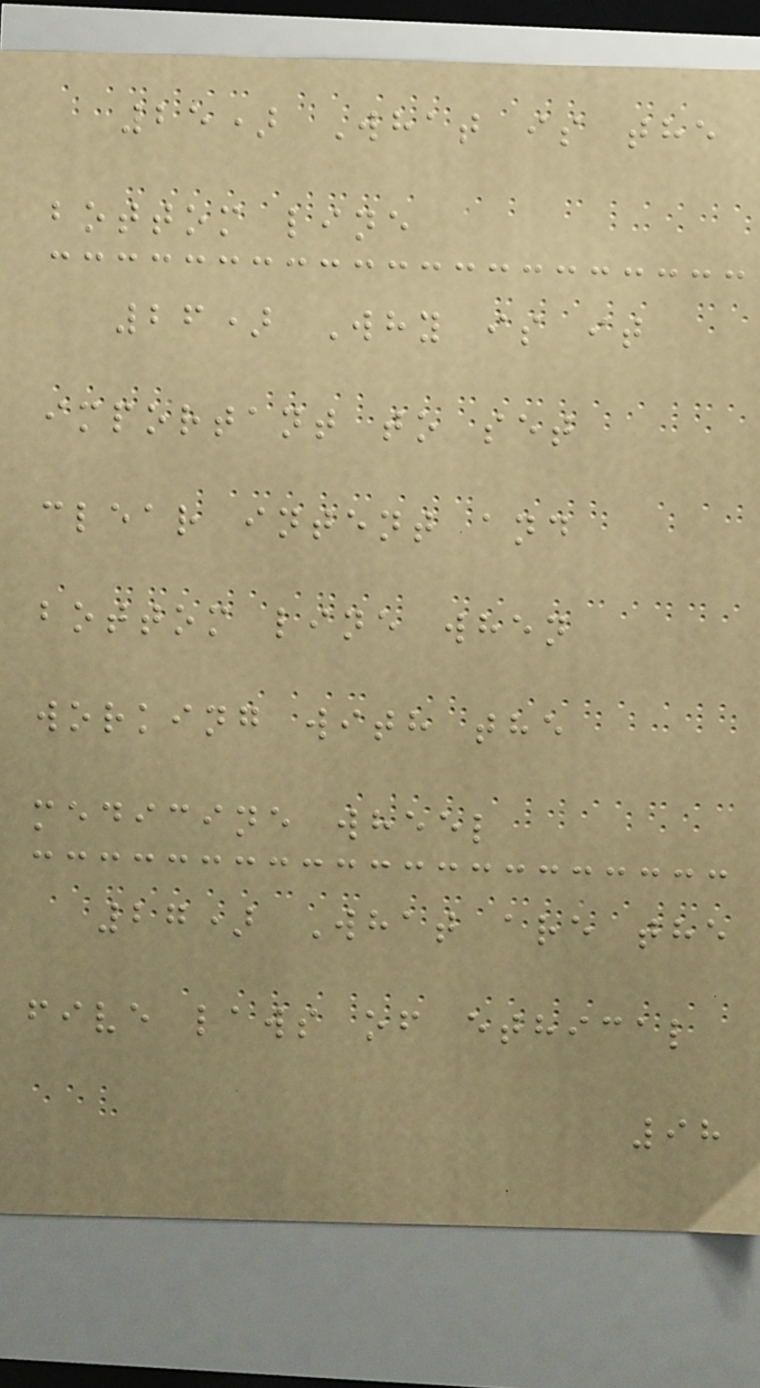25) What is the
bottom line
26) Why is it
important to set
clear intent and
bottom line when
working with the
medicine wheel
27) What are the
five laws of ethical
98
